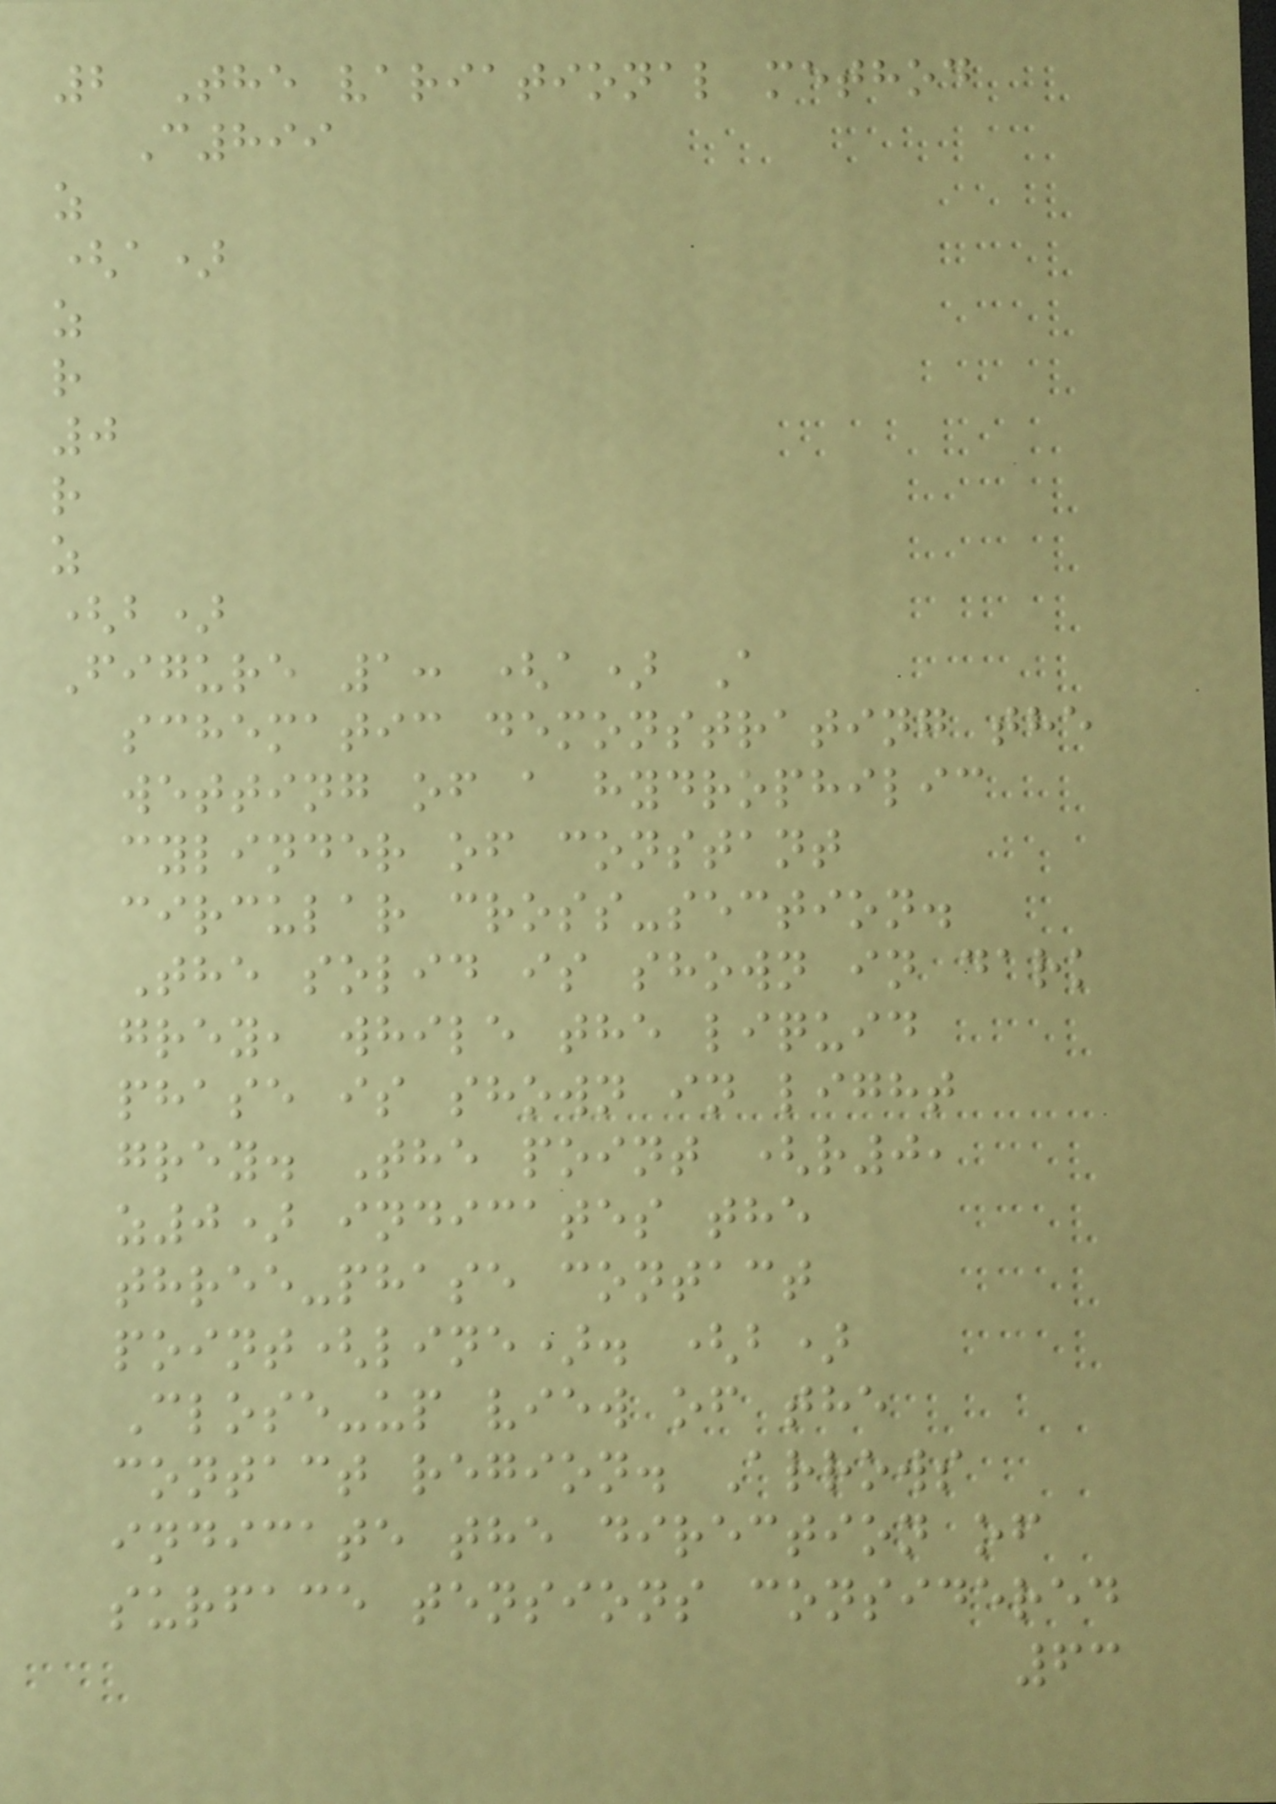2 The variational method
C899
z
(a)
z
r
0
r
z
(b)
Figure 1: (a) A
schematic demonstrating the
wetting of a hydrophilic
cylinder of constant
circular cross-section.
The solid is shown in dark
grey, while the liquid
phase is shown in light
grey. The point (r0,
z0) indicates the
three-phase contact
point(line). (b)
Close-up view of the
contact region. Arrows
indicate the direction of
surface tensions considered
63
